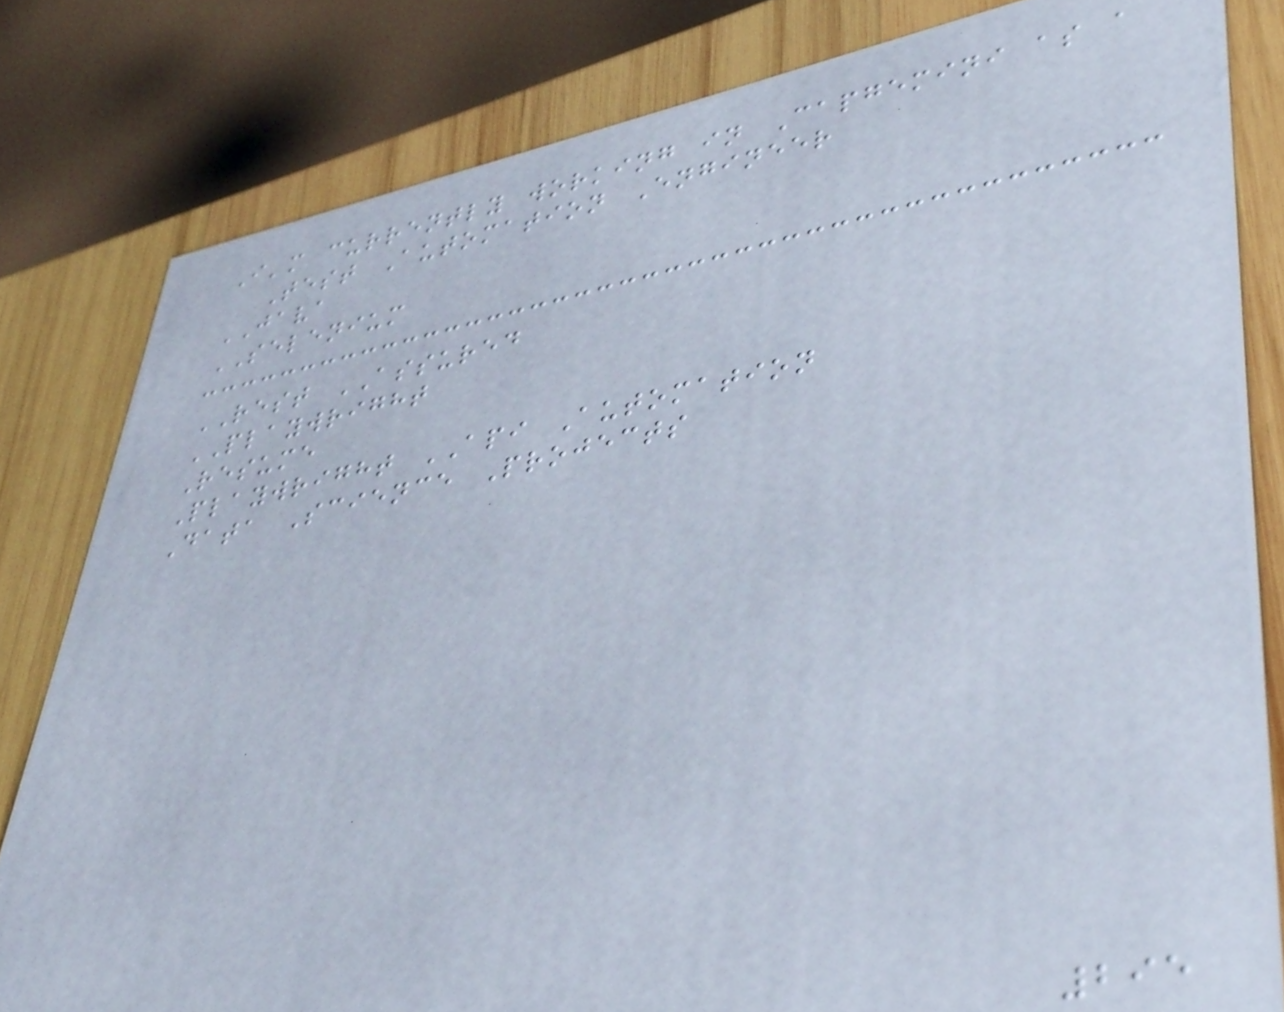I'm currently working in Capgemini as a
Test Automation Engineer
JAVA
SELENIUM
REST ASSURED
PLAYWRIGHT
Resume
Playwright API Automation
Data Science Projects
295
